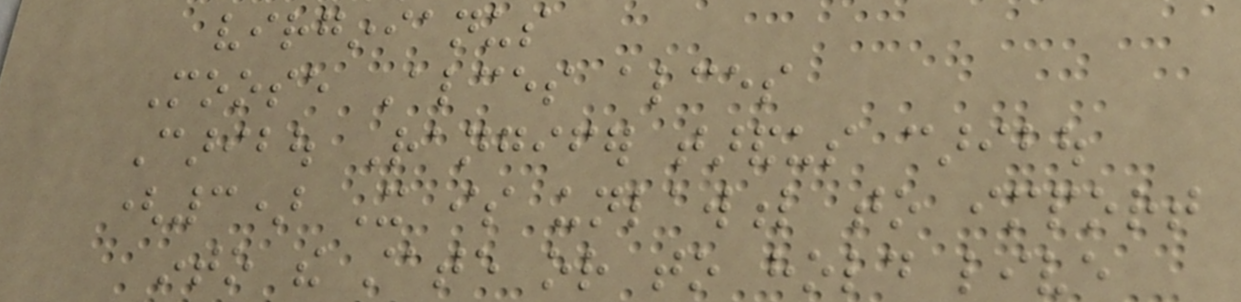virginianus
Moose Alces alces
Caribou Rangifer tarandus caribou
(3) It is unlawful to import
into the state or to hold live
